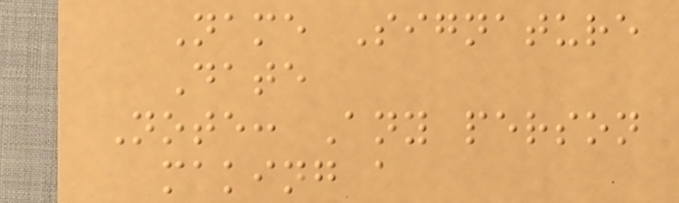Name Signature
Date
Note: Any person
making a
